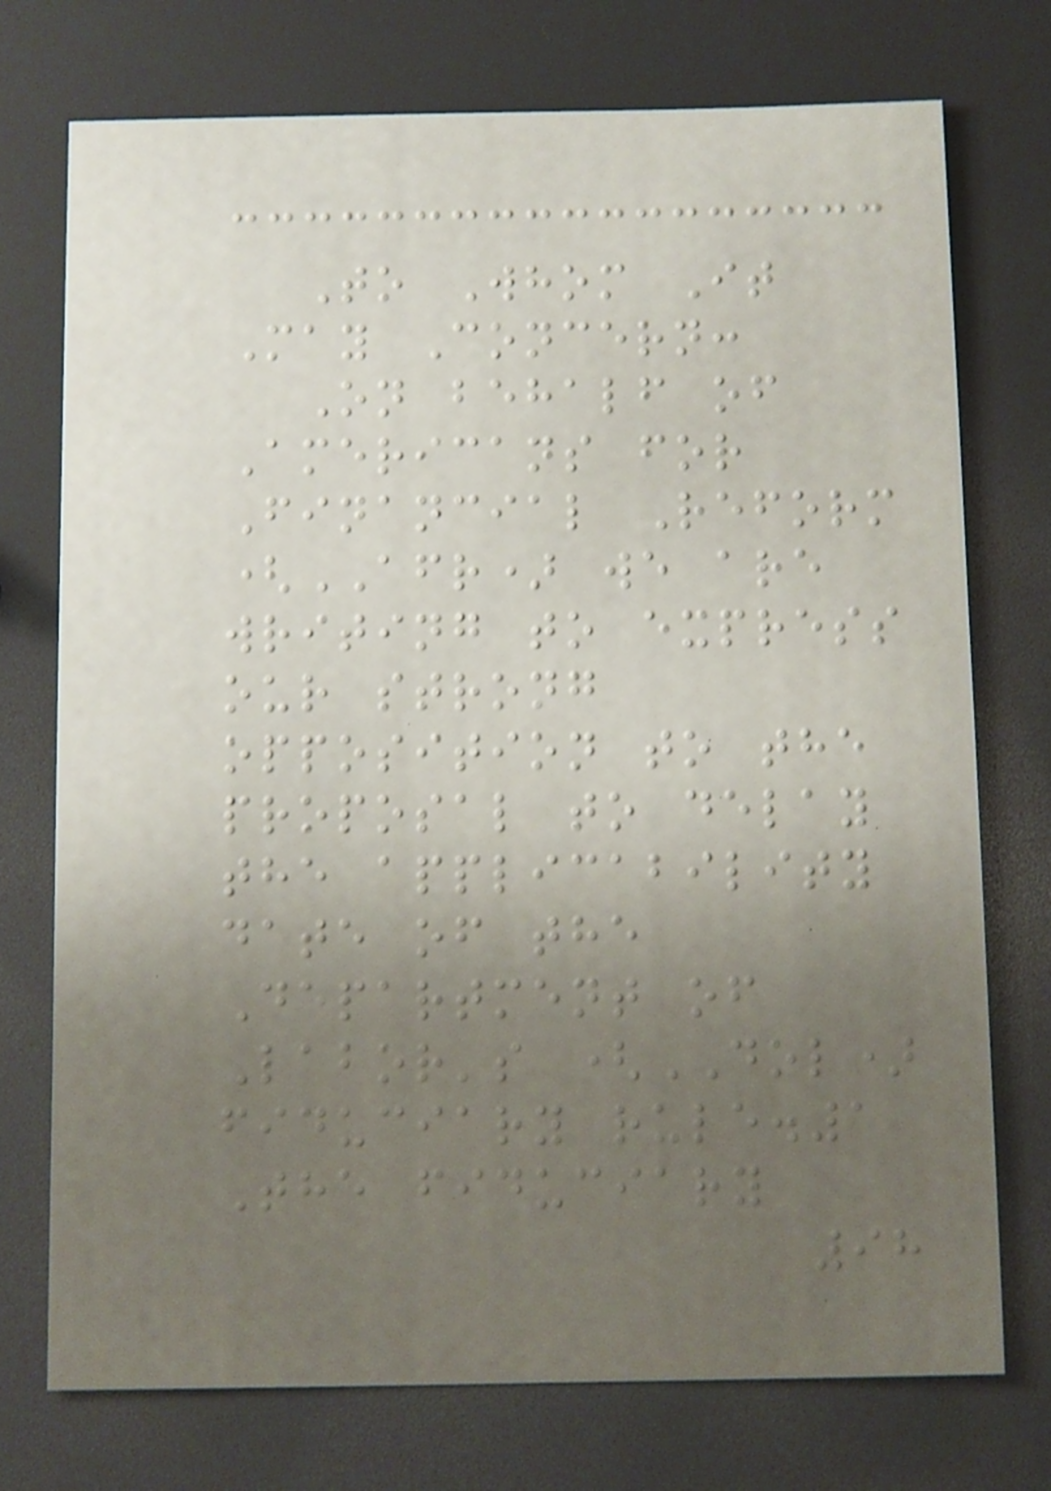To Whom It
May Concern:
On behalf of
Americans for
Financial Reform
(AFR) we are
writing to express
our strong
opposition to the
proposal to delay
the applicability
date of the
Department of
Labor's (DOL)
fiduciary rule.1
The fiduciary
98
